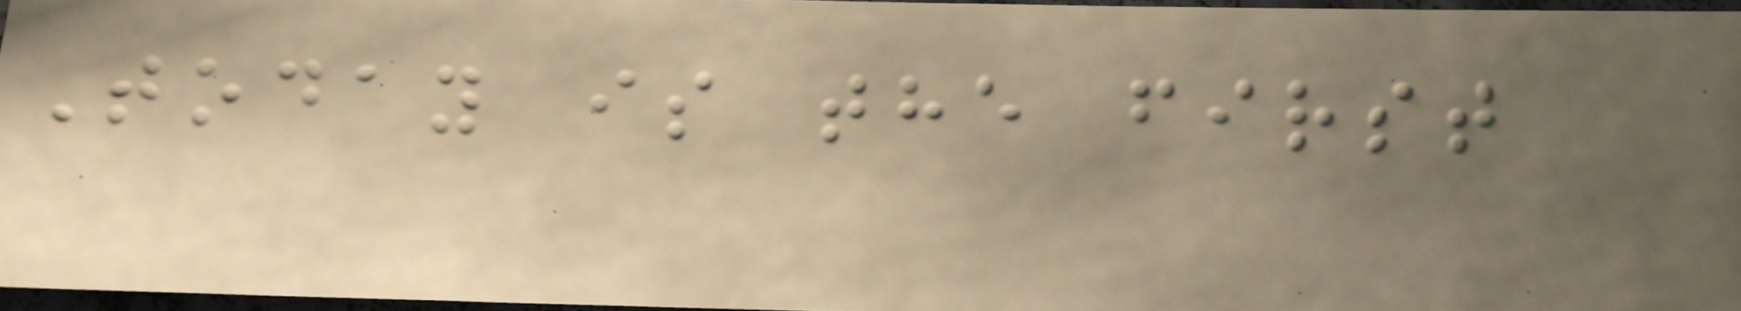Today is the first
